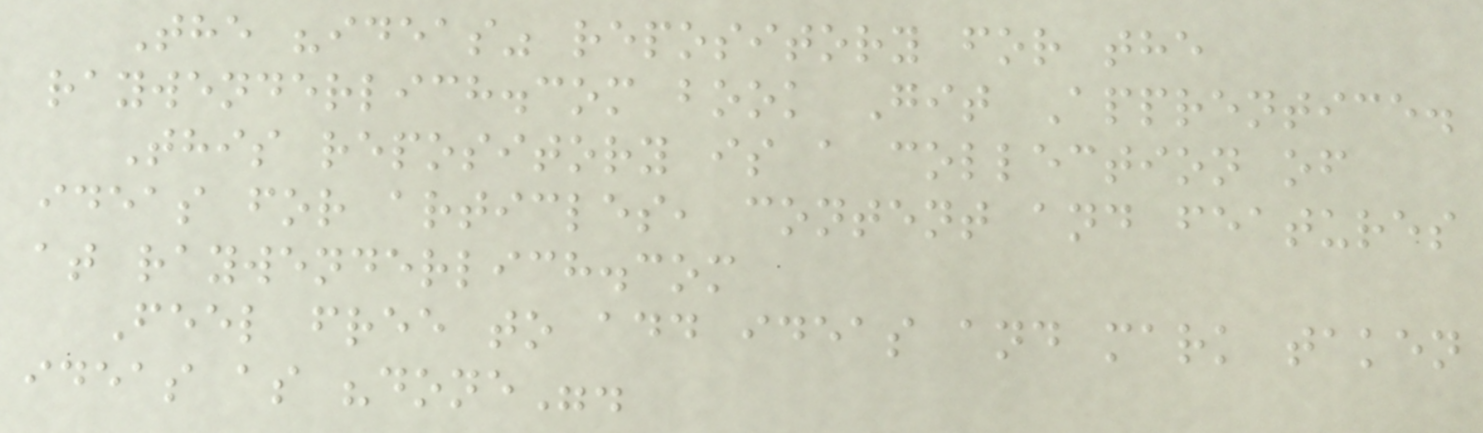The "ideas" repository for the
raywenderlich.com book Git Apprentice.
This repository is a collection of
ideas for articles, content and features
at raywenderlich.com
Feel free to add ideas and mark taken
ideas as "done".
